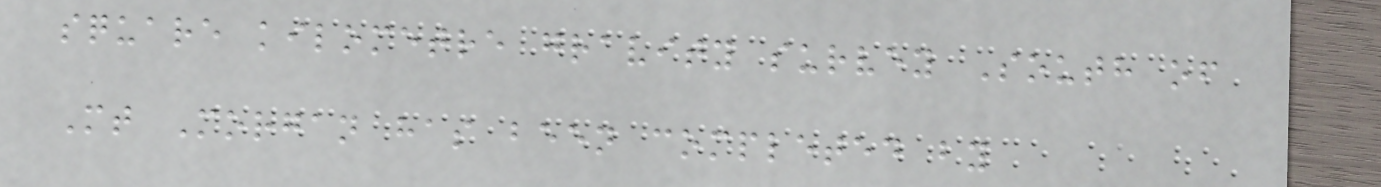square kilometre gravity survey South of
Mt Morgan has been completed by
